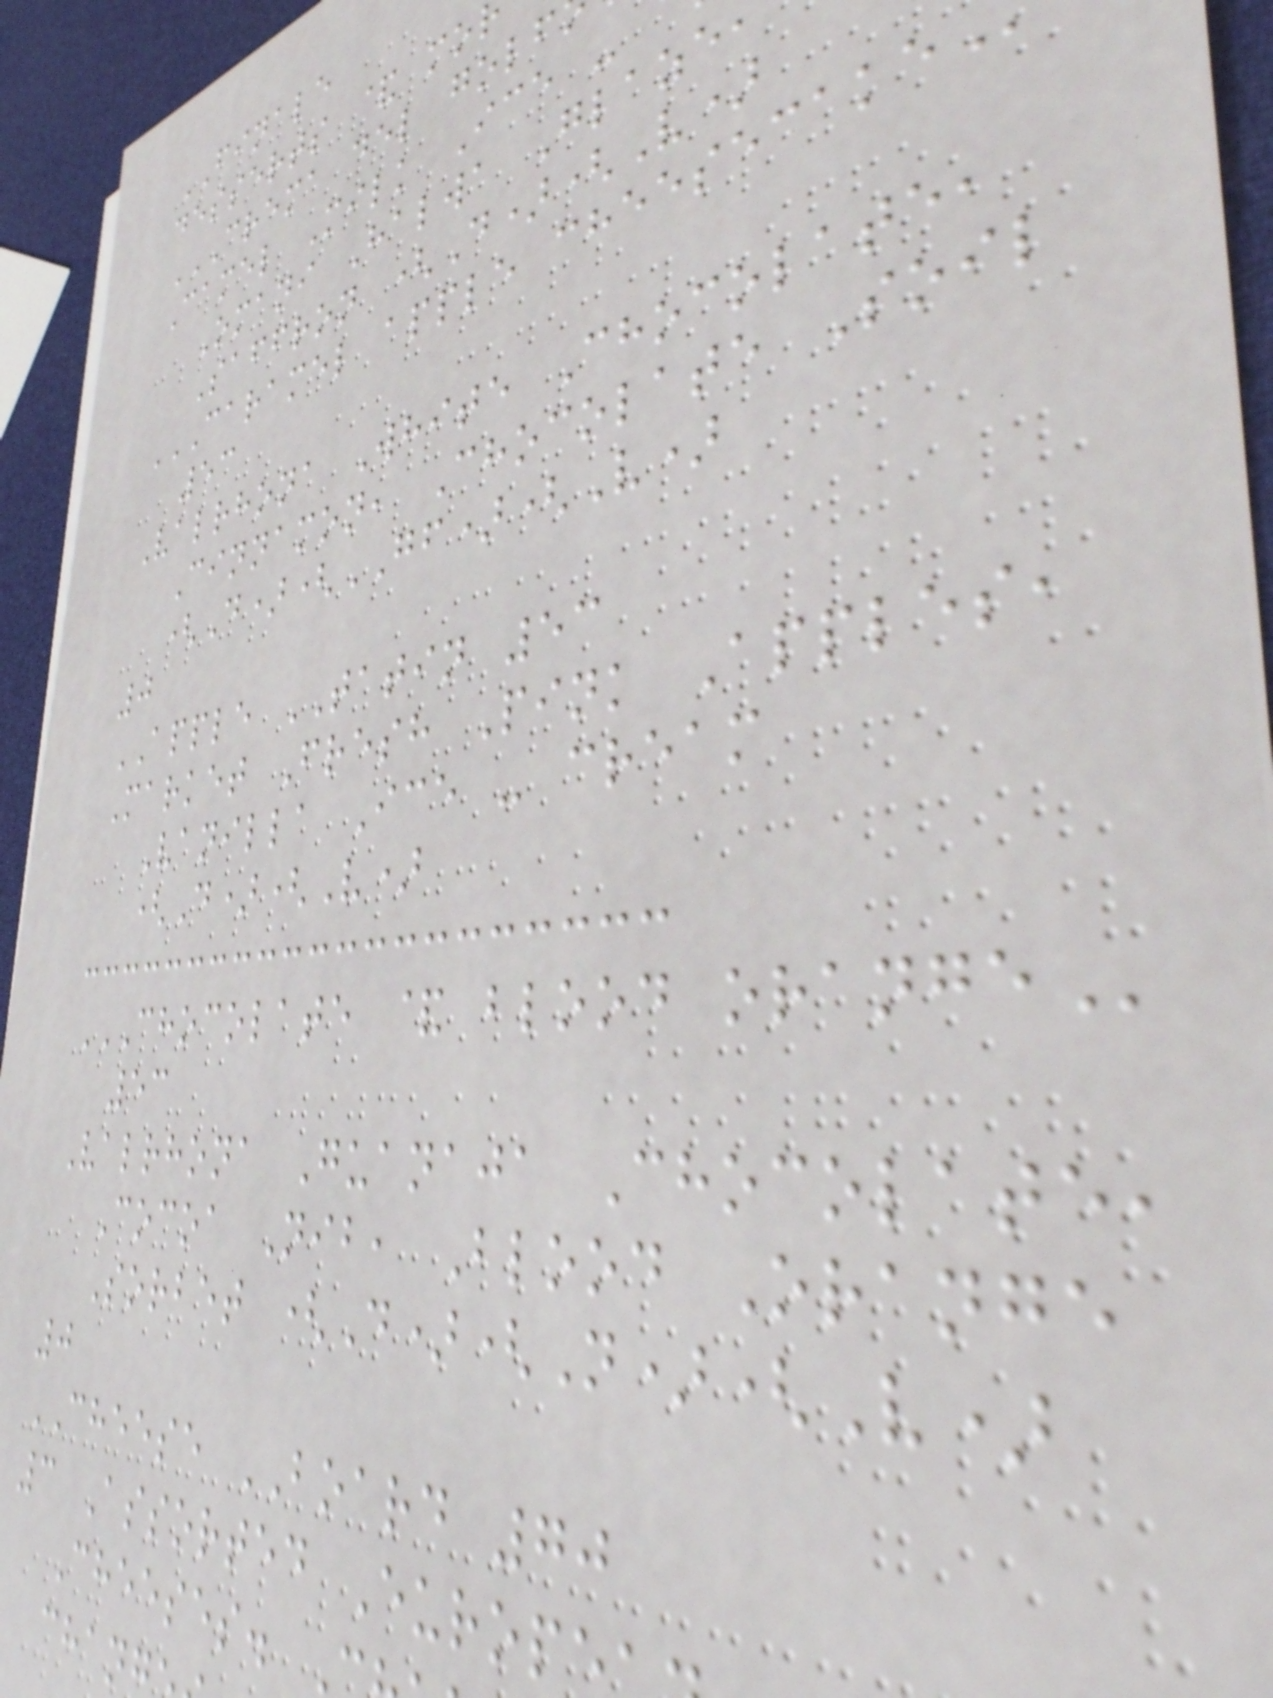FINALE
desserts & mo
Camel Milk Ice -
Omani Halwa Glaze
Saffron (D)(V)
53
Valrhona White Chocolate,
Cinnamon, Chocolate Soil
(D)(GF)(V)
0
APPLE TATIN 53
Market Fresh Pink Apples,
Vanilla Ice - cream
(D)(V)
CHOCOLATE & BLOOD ORANGE
53
Valrhona Guanaja Chocolate,
Cocoa Nib, Blood Orange
Sorbet (D)(N)(V)
0
CHEESE BOARD 70
3 Assorted Europ
Cheeses.
chan
